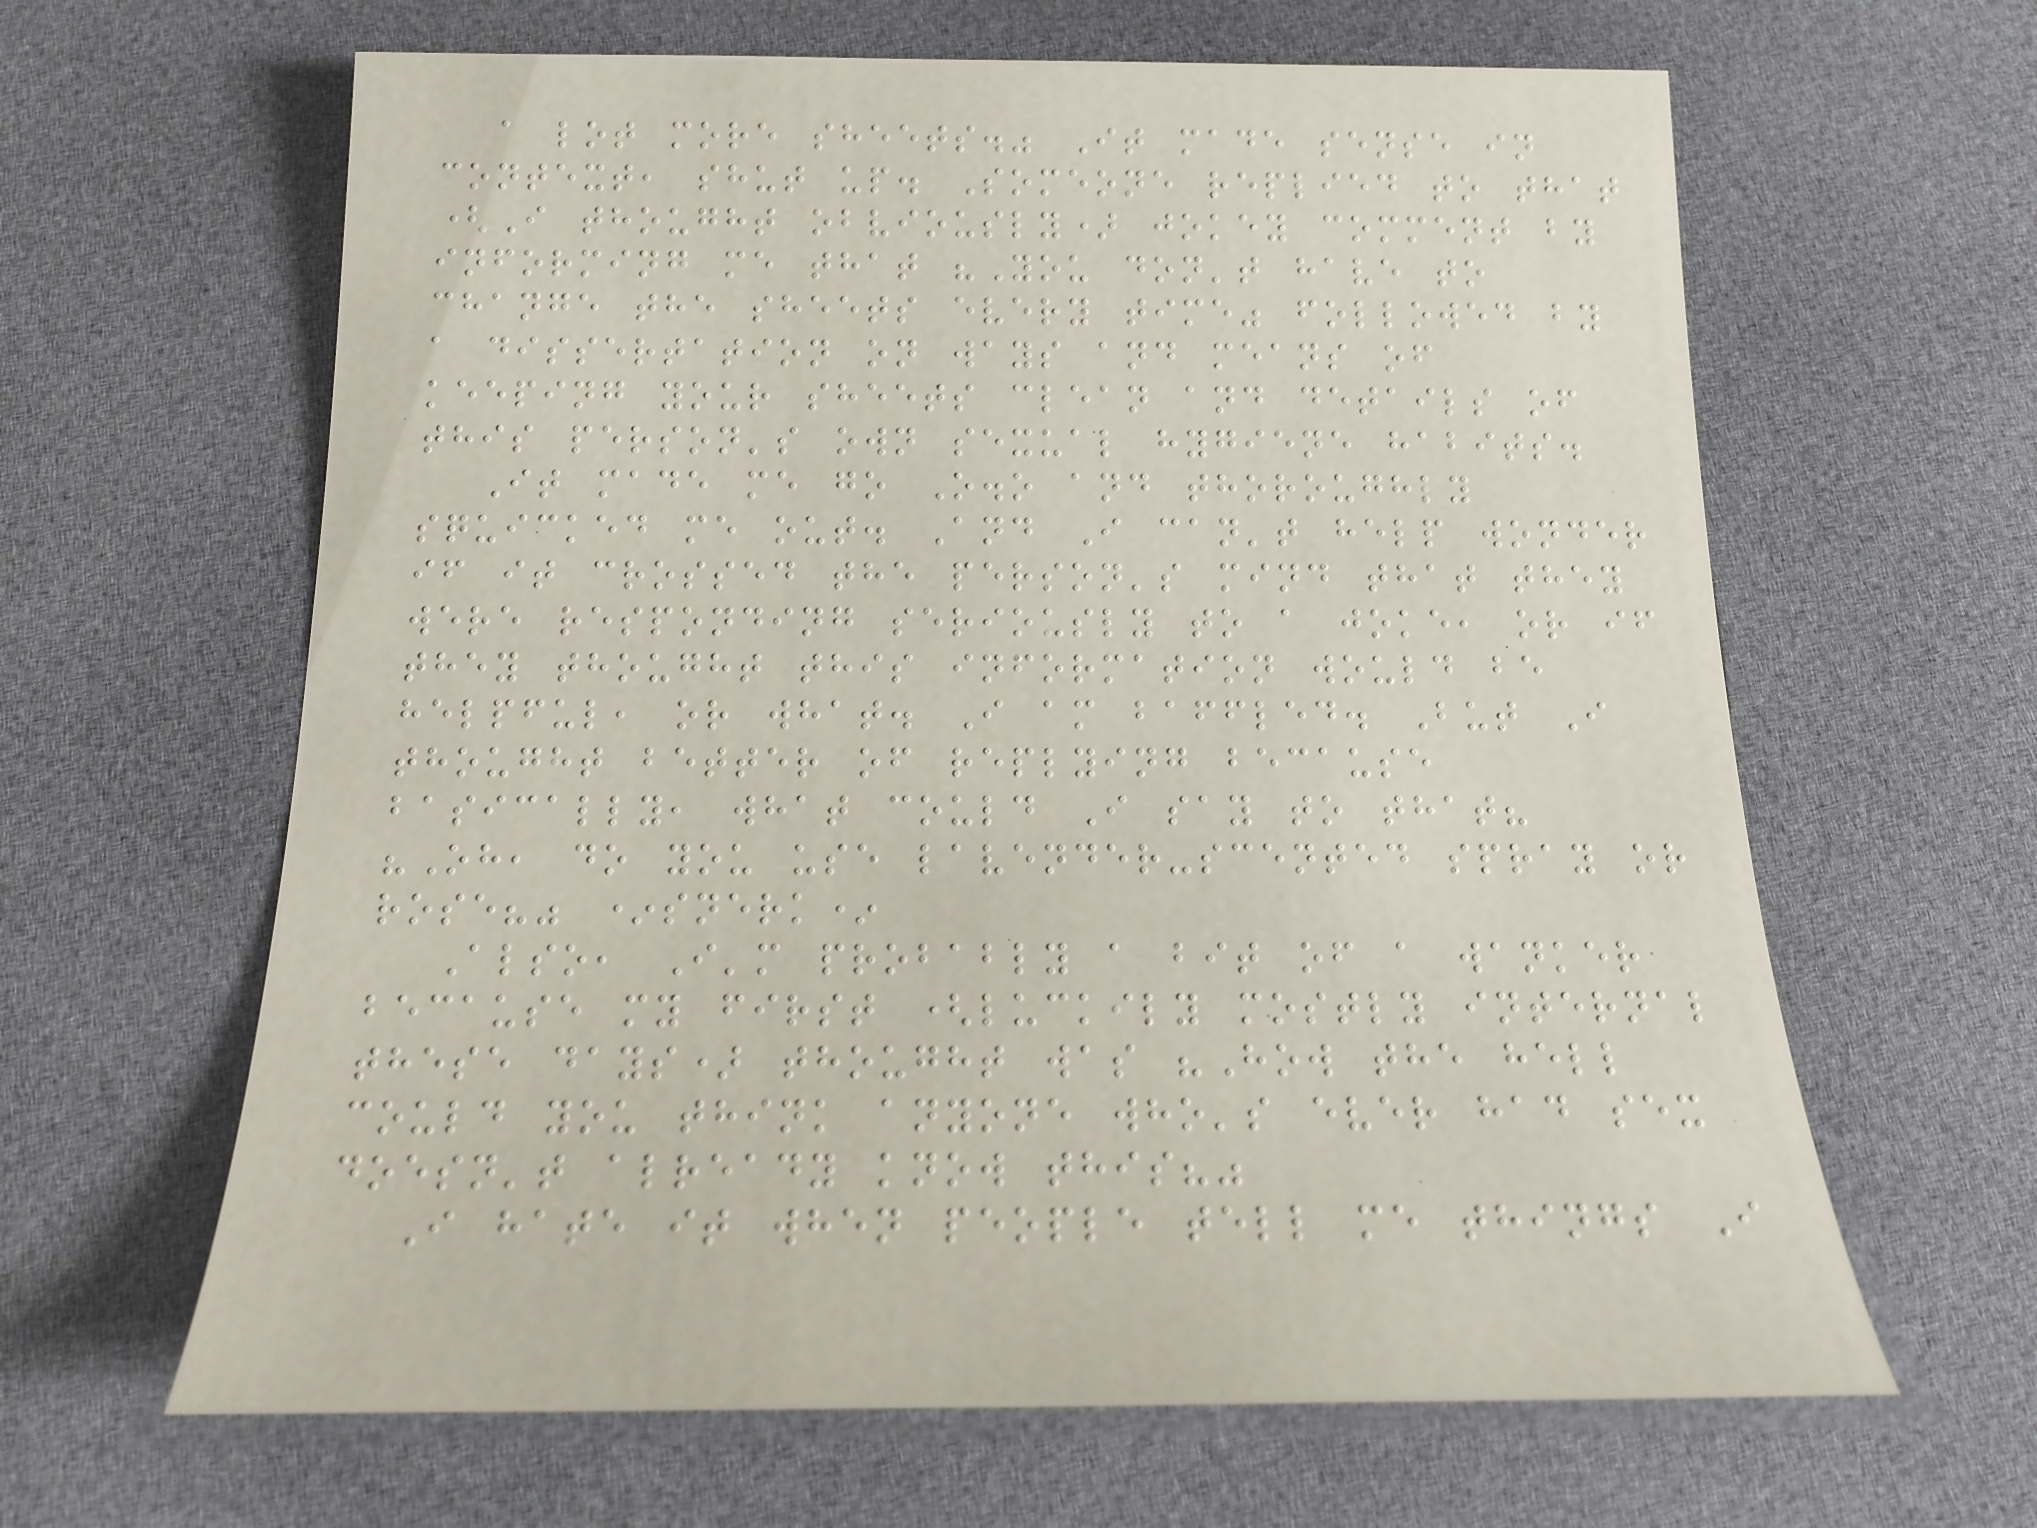a lot more sheets." It made sense in
context, shut up. Someone replied to that
(I thought obviously) jokey comment by
informing me that "You don't have to
change the sheets every time" followed by
a dissertation on ways and means of
keeping your sheets clean and details of
this person's own sexual hygiene habits.
It made me go O.o and thoroughly
squicked me out. And I can't help wonder
if it crossed the person's mind that they
were responding seriously to a joke, or if
they thought this information would be
helpful, or what. I am baffled. But I
thought better of replying because
basically, what could I say to that?
"Oh, do you use lavender-scented spray or
rose?" *snerk*
Also, I'm probably a bit of a wanker
because my first (luckily mostly internal
these days) thought was "How the hell
could you think anyone who's ever had sex
doesn't already know this?"
I hate it when people tell me things I
